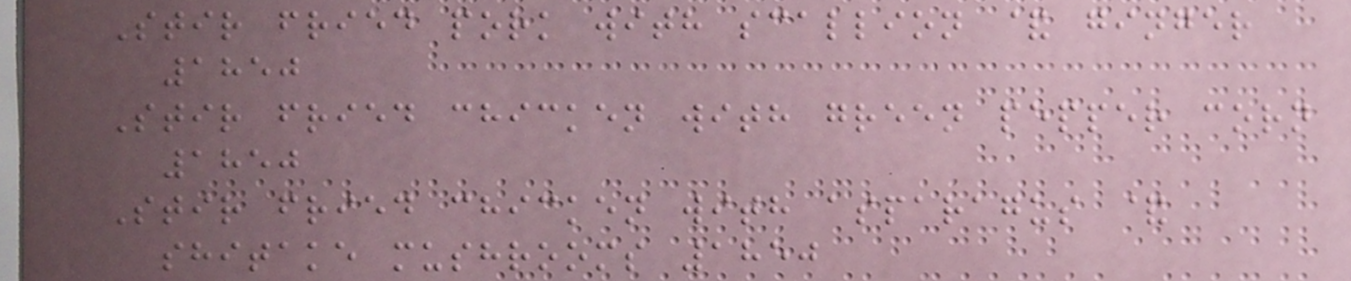Stir fried pork with scallion & ginger
1850
Stir fried chicken with green pepper corn
1850
Stir fried chicken with asparagus &
shitake mushrooms 1850
